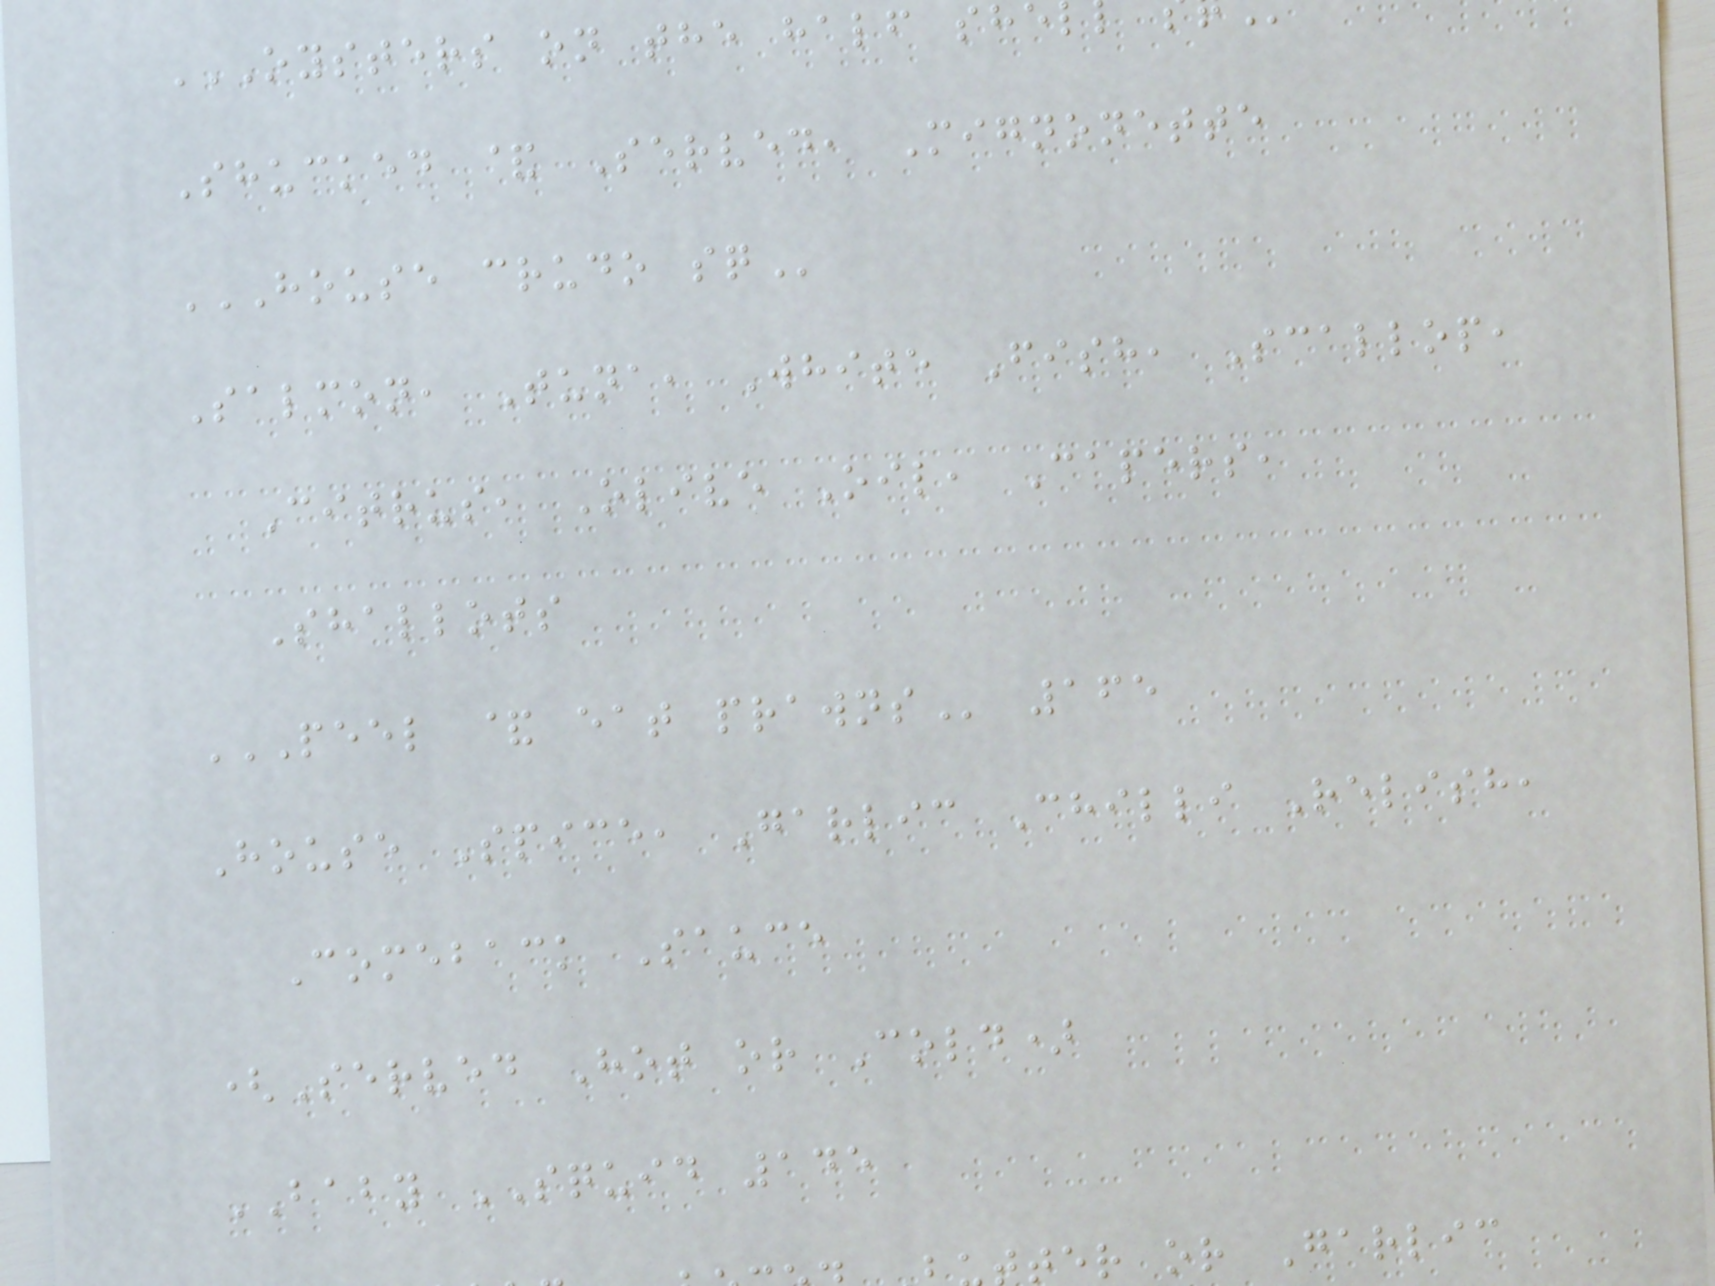Shucked & Served, Mignonette
HOUSE CRUDO SQ
Salmon, Tuna, White Fish, Scallop,
Citrus, Olive Oil, Capers,
Shallots
PEEL & EAT PRAWNS 165
House Spice, Garlic Chilli Relish,
Comeback Sauce
(Served Hot or Cold)
BABY SQUID 145
ter or Garlic
